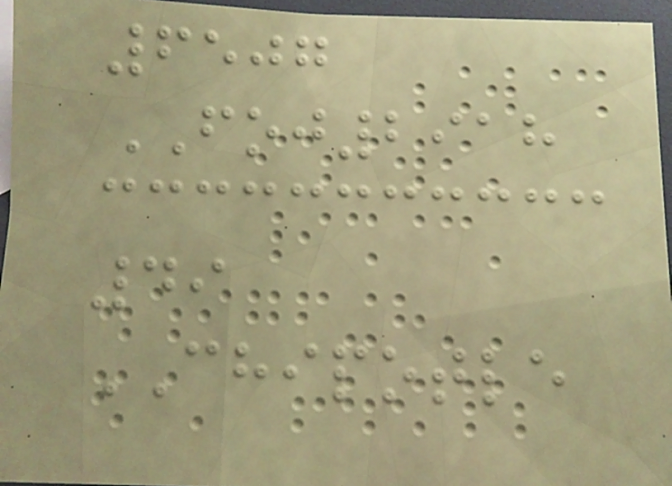6507
FOJ2918
49
CHIPOTLE
